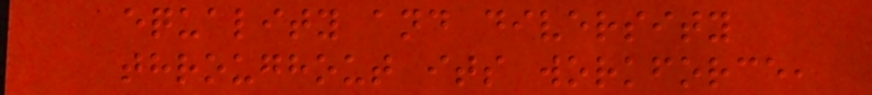equality and diversity
throughout its workforce,
